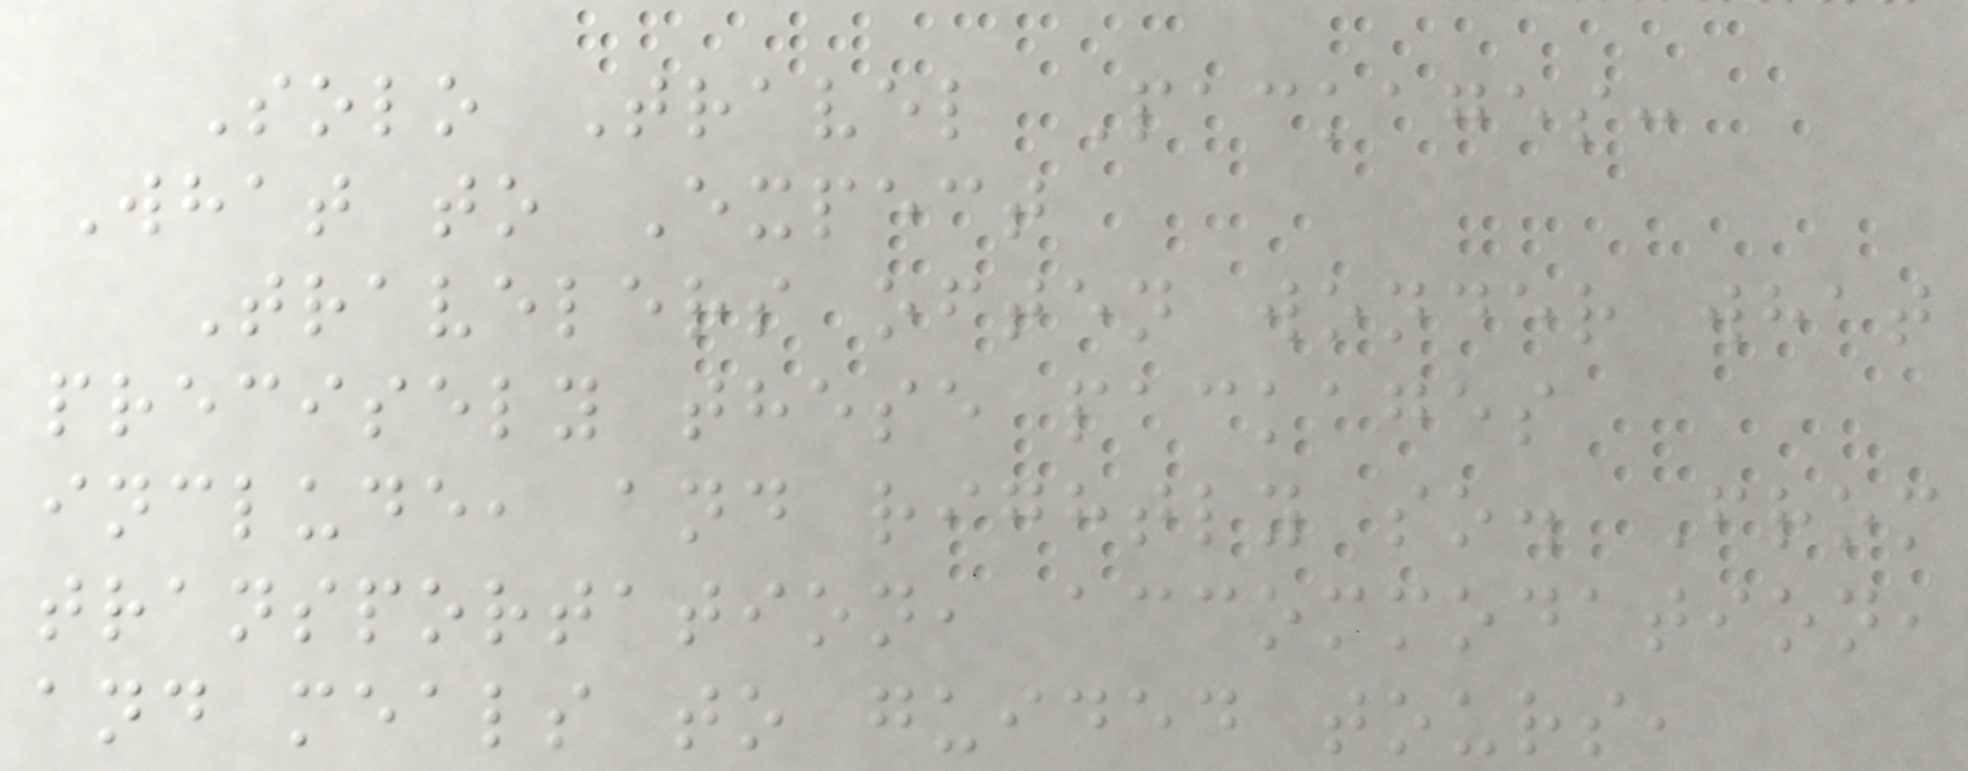Solo Travel Packages:
What to Expect
Travelers often wonder what
precisely these packages
include, and rightly so. From
transportation, accommodation,
and meals to guided tours,
